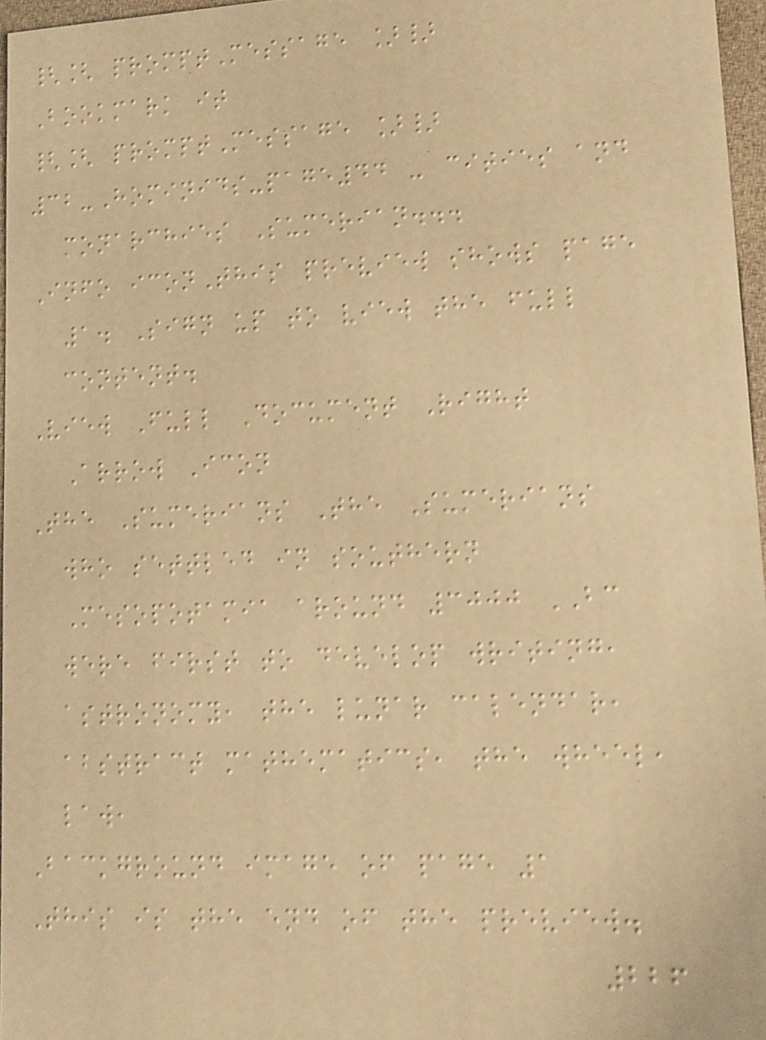{[ promptMessage ]}
Bookmark it
{[ promptMessage ]}
32-Hominids-page44 - cities and
monarchies Sumerian...
Info iconThis preview shows page
1. Sign up to view the full
content.
View Full Document Right
Arrow Icon
The Sumerians The Sumerians
who settled in southern
Mesopotamia around 3000 BC
were first to develop writing,
astronomy, the lunar calendar,
abstract mathematics, the wheel,
law,
Background image of page 1
This is the end of the preview.
226
